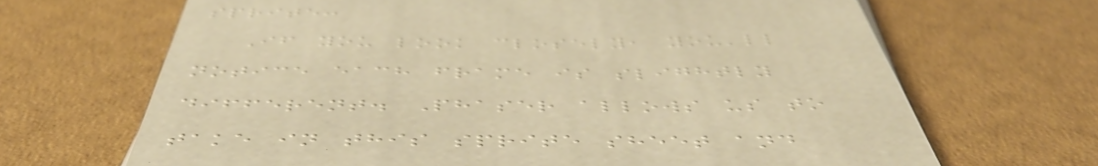sprite:
If you look closely, you'll
notice each frame is slightly
different. Phaser allows us to
take in this sprite sheet and
